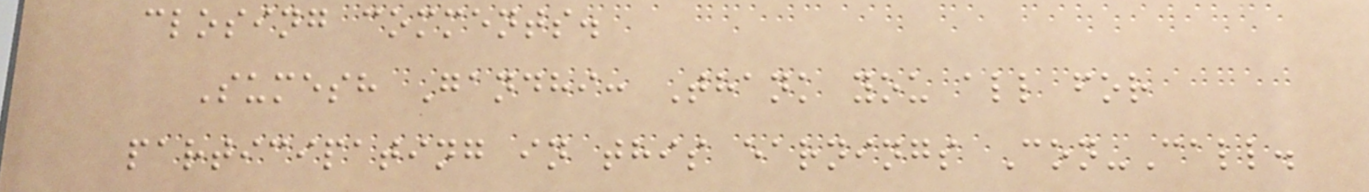closing comments.
Sumesh Gandhi: Thank you all for
participating in this earnings Con-Call.
